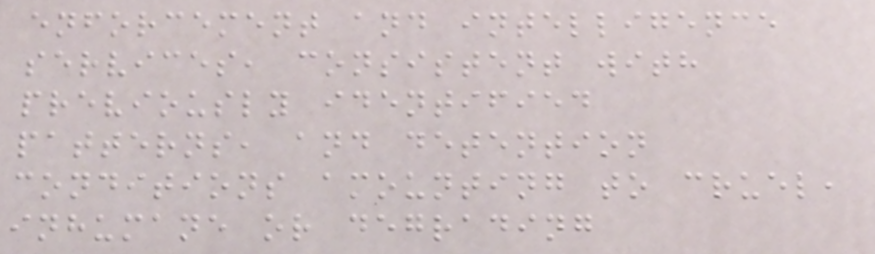enforcement and intelligence
services, consistent with
previously identified
patterns, and detention
conditions amounting to cruel,
inhumane or degrading
